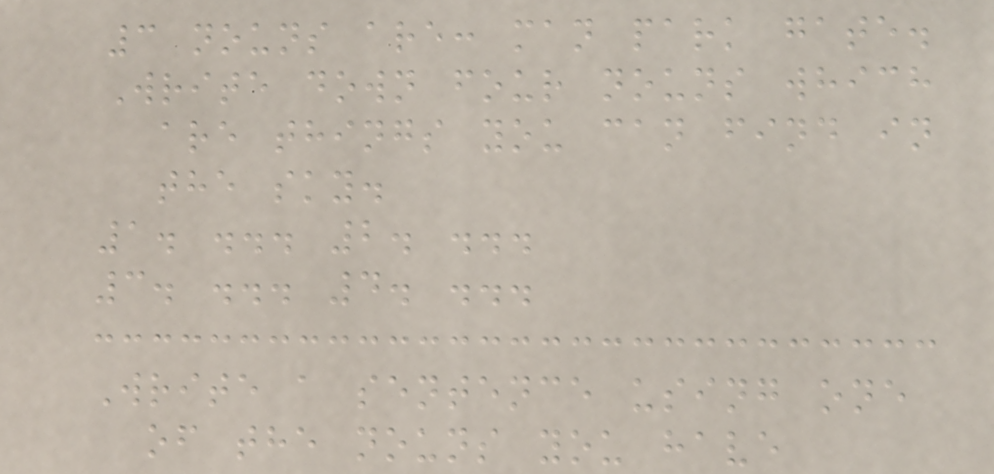3 nouns are: man park gate.
Write down four nouns which
are things you can find in
the sky.
1. ... 2. ...
3. ... 4. ...
Write a sentence using one
of the nouns you have
